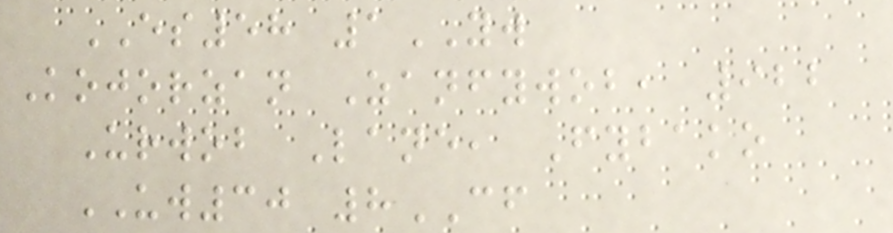ES58 1YW
Kojorzan Zanfywob, 922
Urwob Lane, Fybako
UW30 8CF
